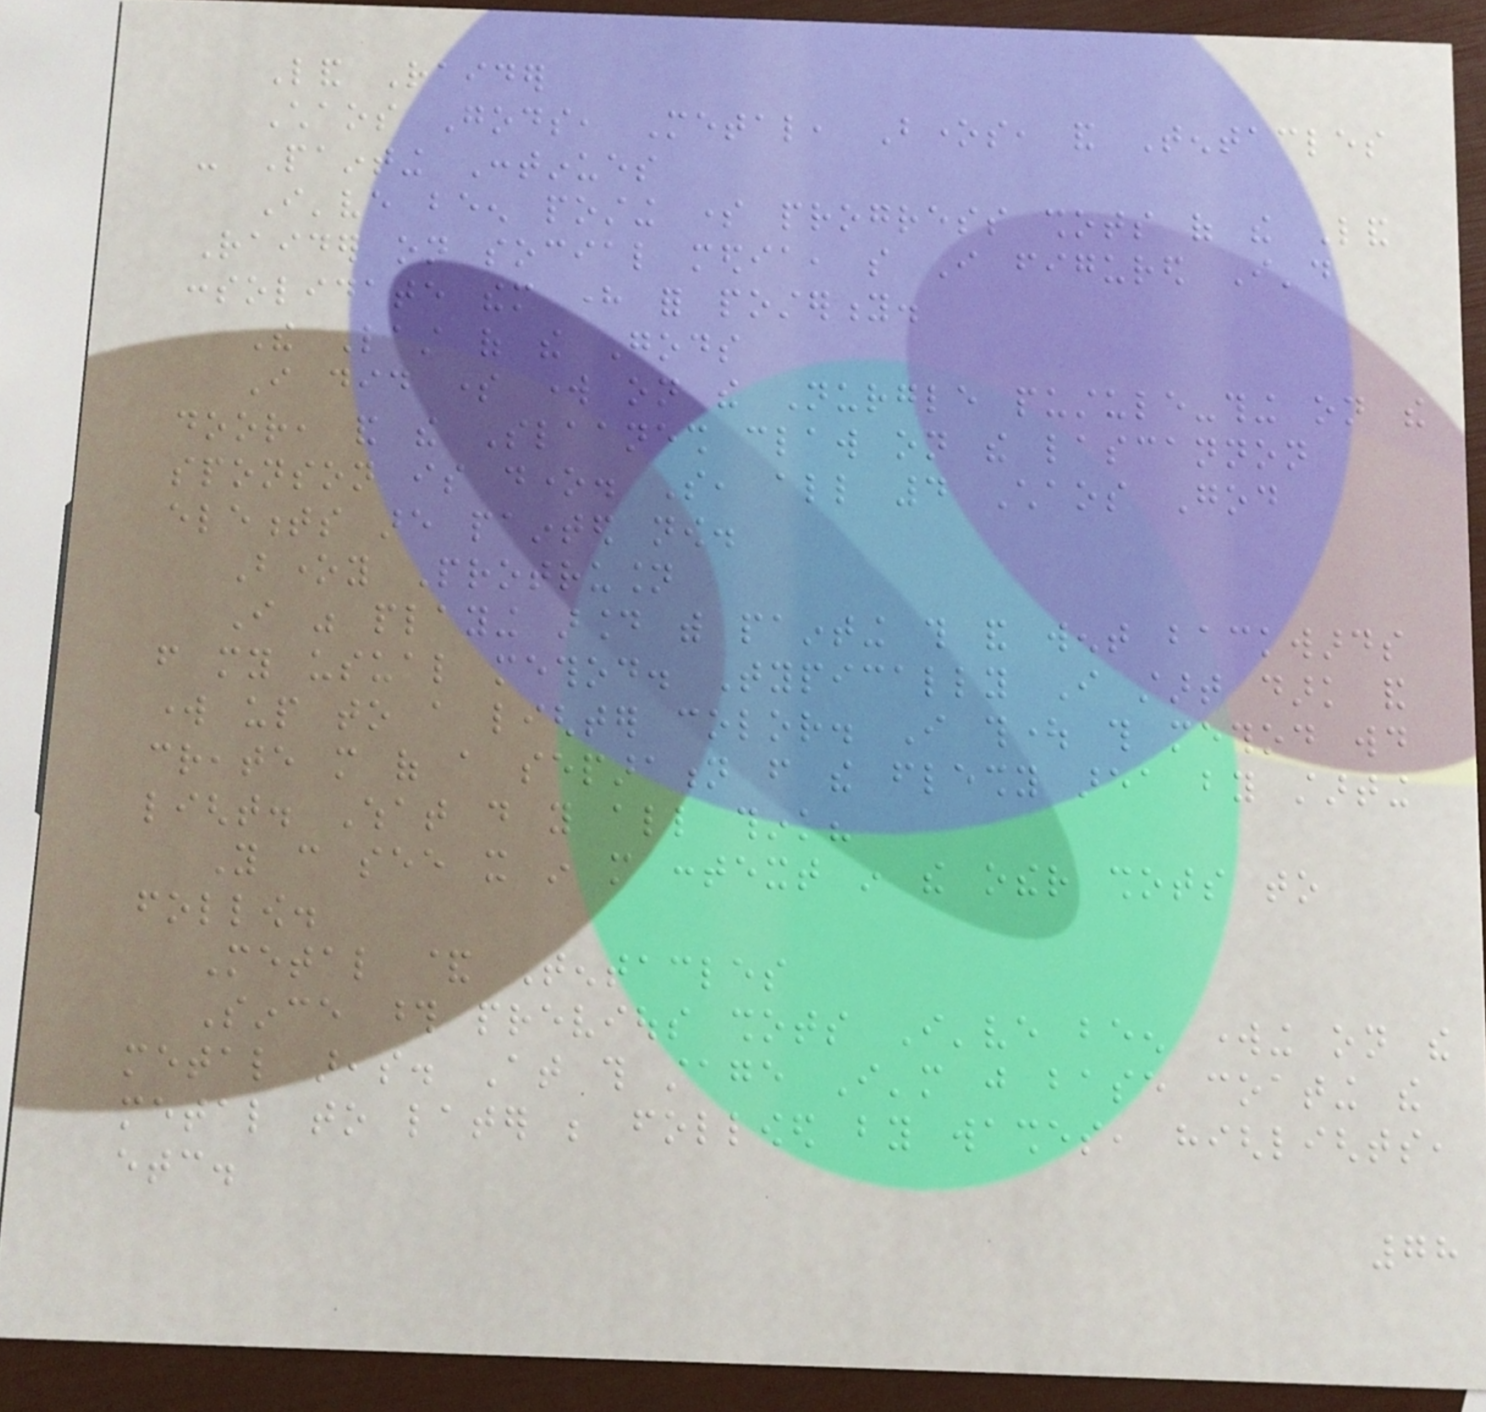Land Raider
Chaos Gods, Metal, Bones, and Tentacles
- Painting Continues
I've been posting some progress shots of the Land
Raider on social media, so I figured I'd
consolidate them here for posterity.
The Last of the Gods
I did some work on the Nurgle pustule-thing on the
door, and the Slaanesh claw on the lascannon
sponson is done. So, all 4 Chaos God
elements are painted now.
Boney Protrusion
I was playing around with painting this and went backwards
from my usual method. Typically I start dark and
work up to a lighter color. I thought this method would
create more of a separation from the fleshy area by starting
light. What do you all think?
You can see it in more context in the other shots to
follow.
Metal & Tentacles
Since those previous shots I've been working on the
metal areas. At this stage I'm just base coating the
metal to later be followed by washes, highlights,
etc.
78
